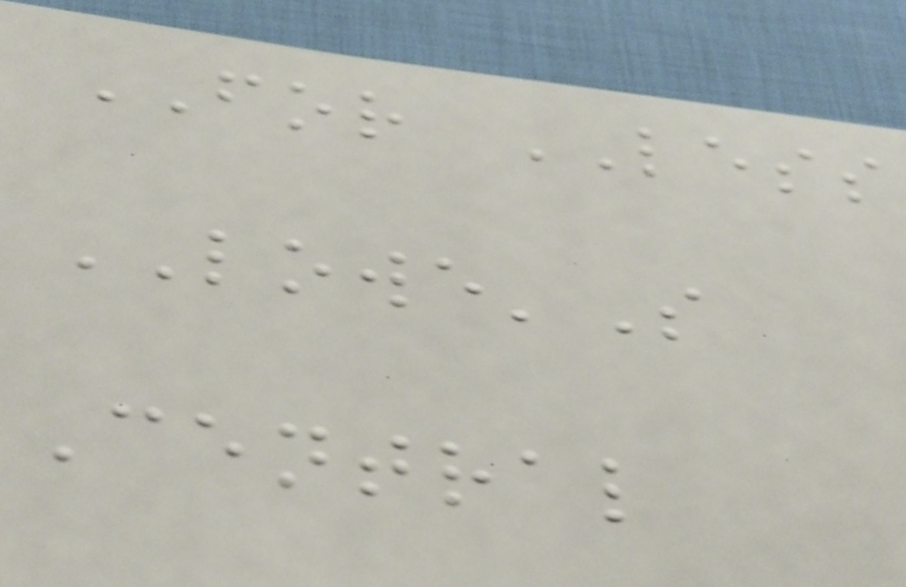FOR LESS
LOWE'S
Central
